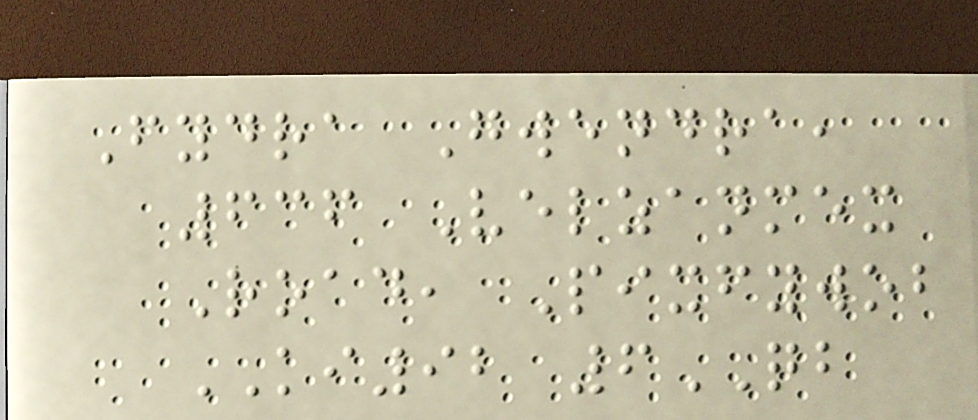Fydra Gwendra,
636 Velzanmex
Road, Pixfywob
KI92 6QB
